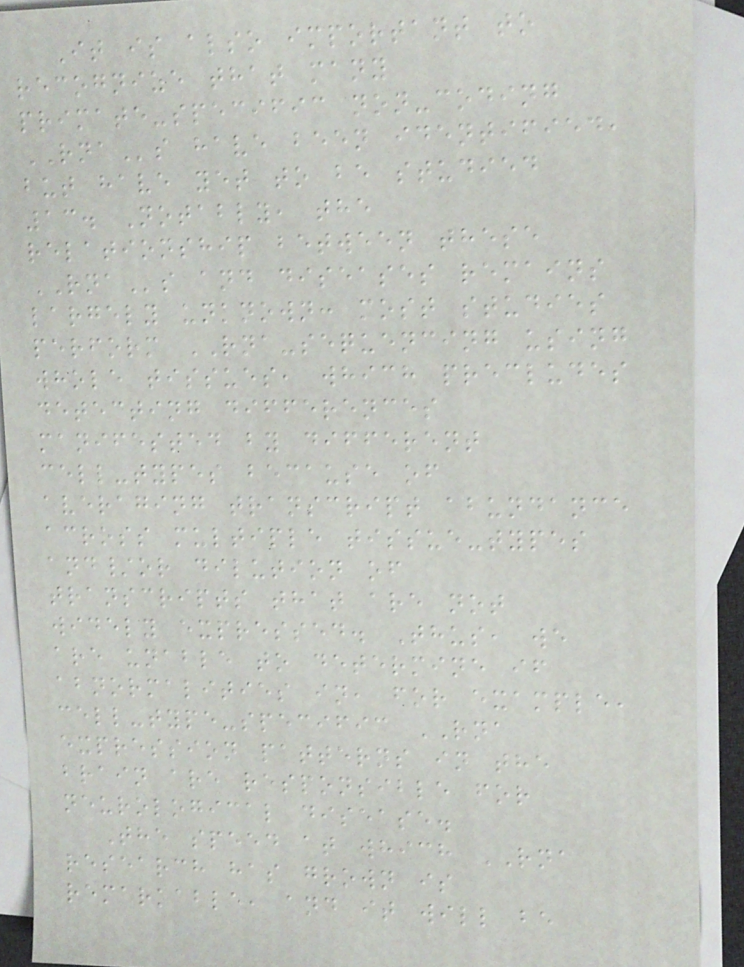It is also important to
recognize that many
primate-specific non-coding
RNAs have been identified,
but have yet to be studied
13. Notably, the
relationship between these
RNAs and diseases remains
largely unknown: most studies
perform RNA-sequencing using
whole tissues, which precludes
detecting differences
manifested by different
cell-types because of
averaging transcript abundance
across multiple tissue-types
and/or dilution of
transcripts that are not
widely expressed. Thus, we
are unable to determine if
abnormalities in, for example,
cell-type-specific RNA
expression patterns in the
brain are responsible for
neurological disease.
The speed at which RNA
research has grown is
remarkable, and it will be
